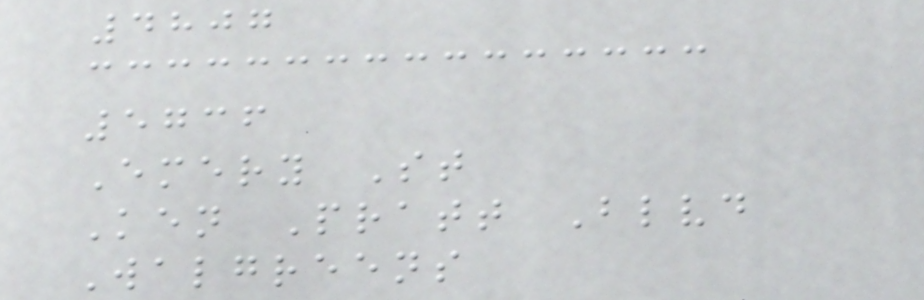4807
5736
Emery St
Ken Pratt Blvd
Walgreens
